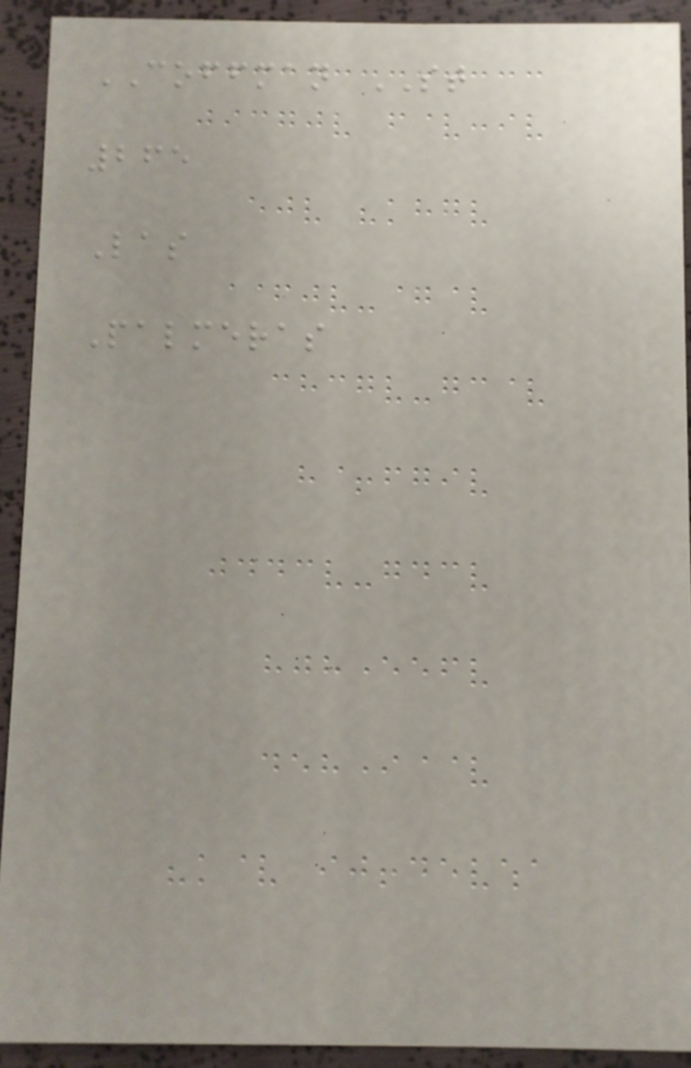COFFMAN ST
265
Las
Palmeras
